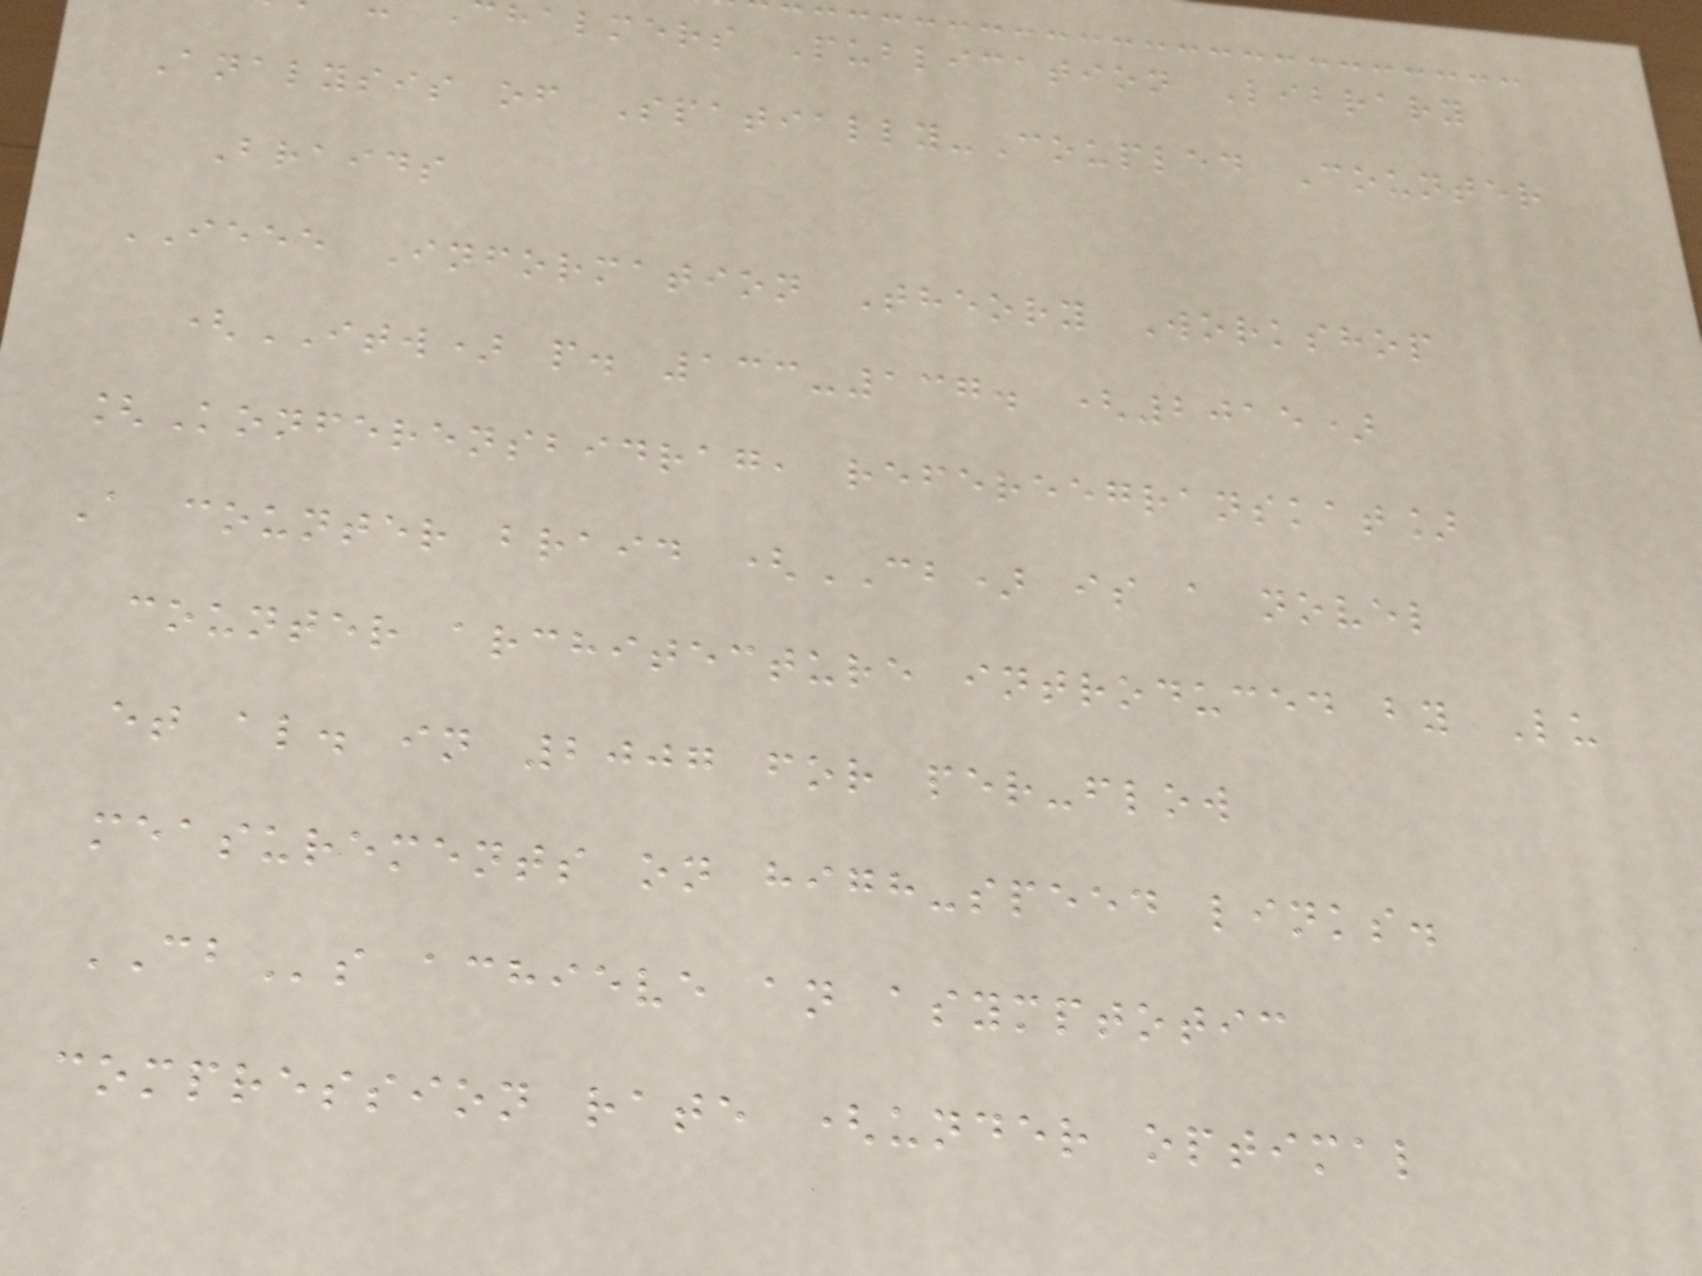halmers Publication Library
Analysis of Spatially-Coupled Counter
Braids
IEEE Information Theory Workshop
(ITW) p. 133-137. (2015)
[Konferensbidrag, refereegranskat]
A counter braid (CB) is a novel
counter architecture introduced by Lu
et al. in 2007 for per-flow
measurements on high-speed links.
CBs achieve an asymptotic
compression rate (under optimal
